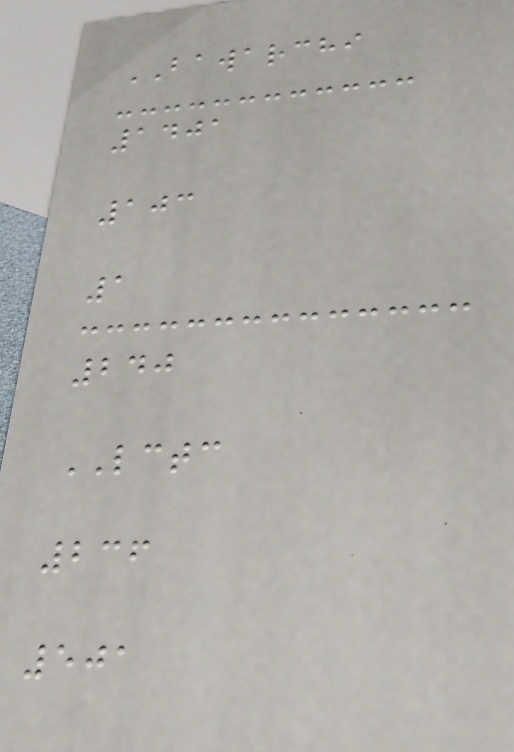BAWARCHI
1401
103
1
240
LCTC
236
501
